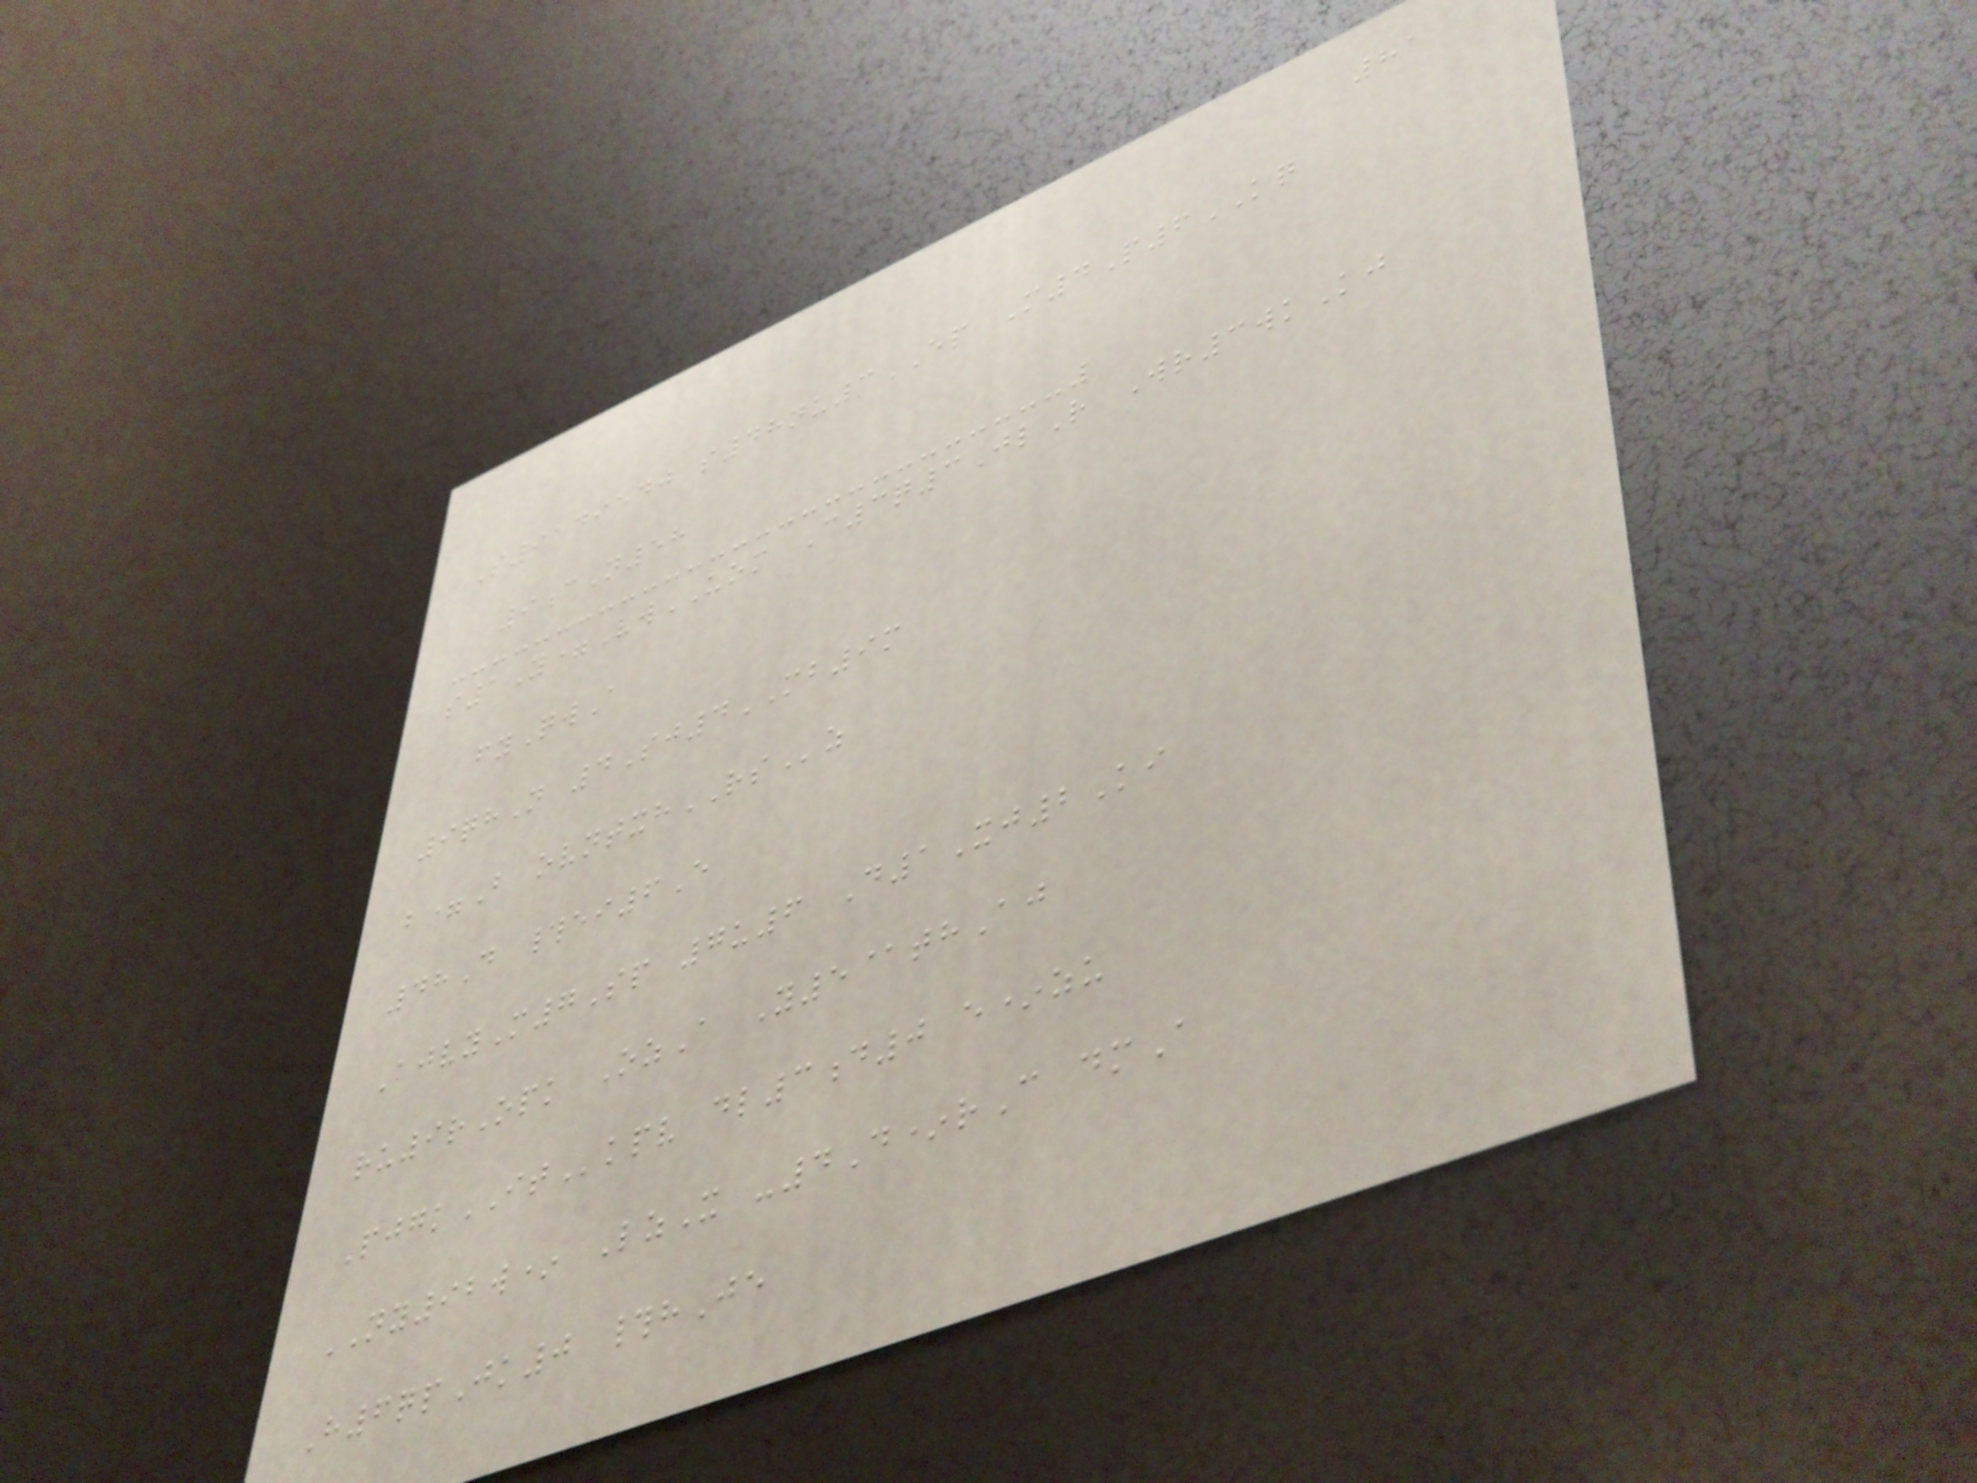81
S9149540 s48nu3EP M4P6KQ
9cN58
s1Y=VwUOM C3q3JlR Wr3wkKj
fyQwA
9qhN 4Sj4MB9m
b=B ovntxhRSz
48D #ei6E
AjvyM7Sp 7u6 D1Xj2Ki
ru9rOpk OzA Y5@thAj
PjgkITkpv dl3d0 e*zu
NY92w* LzX -4D*rC dmA
H6qpJk0 #hJe
